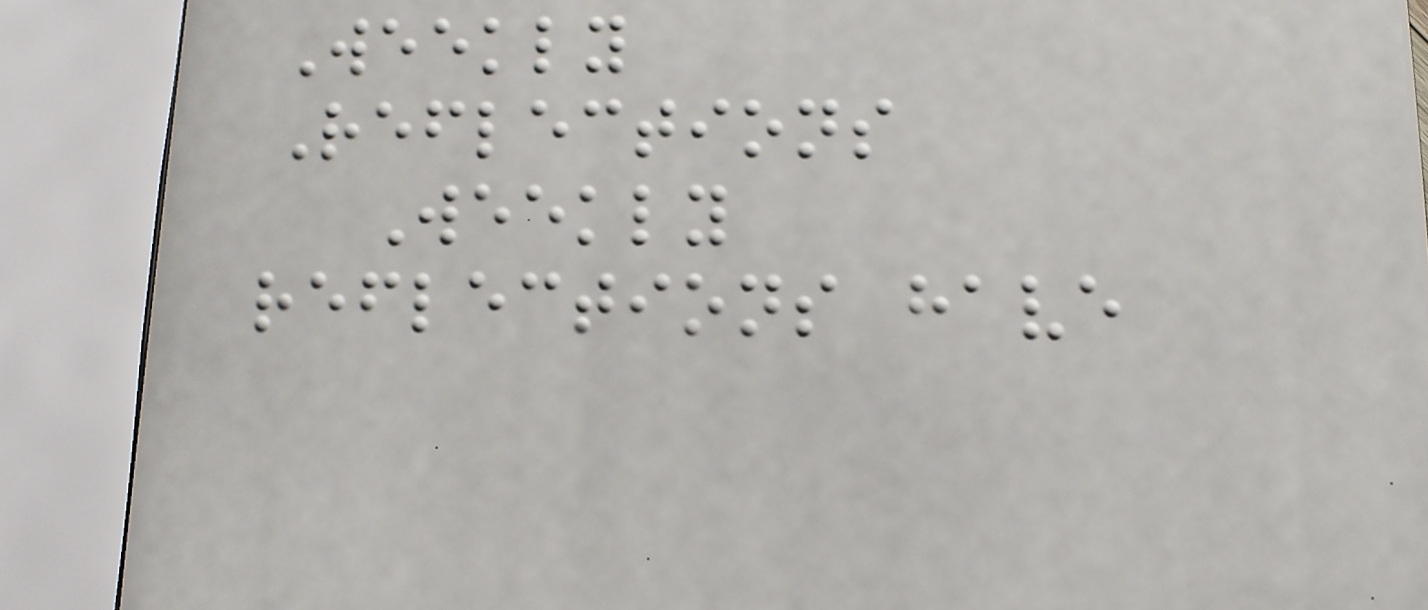Weekly
Reflections
Weekly
reflections have
